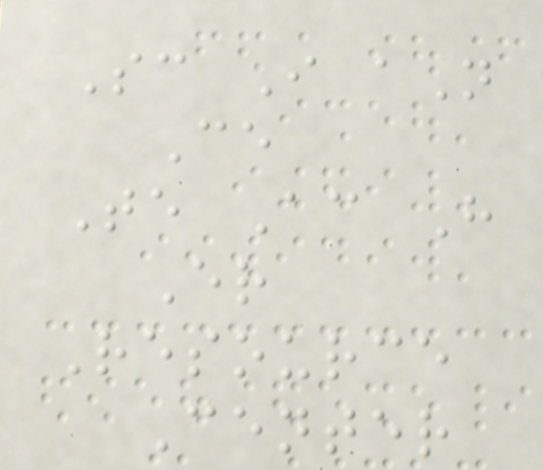Sc I aN
Ce
Te Ac H
Er
Resource
Center
